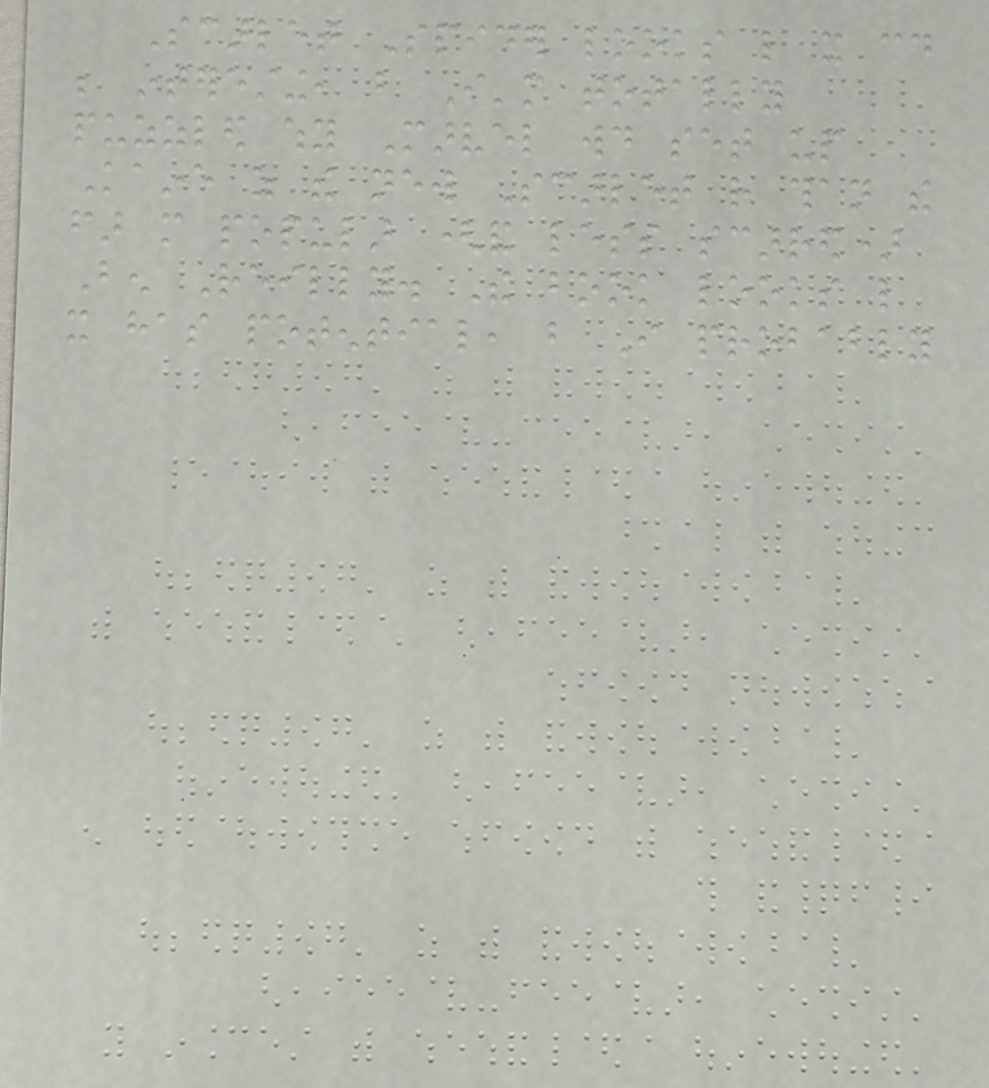Scarlet Spider looks like it could
be interesting, but I'm totally
puzzled why Marvel would set up
Kaine as the new Scarlet rather than the
far more popular (and less scarred)
Ben Reilly. The book looks like
it has potential, but I probably
